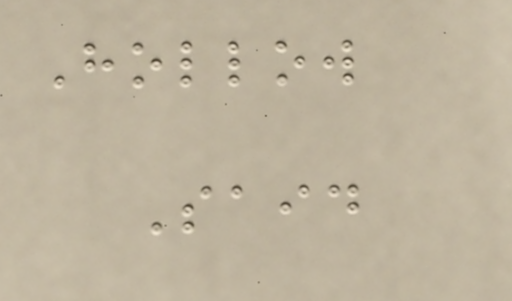Hollow
Said
